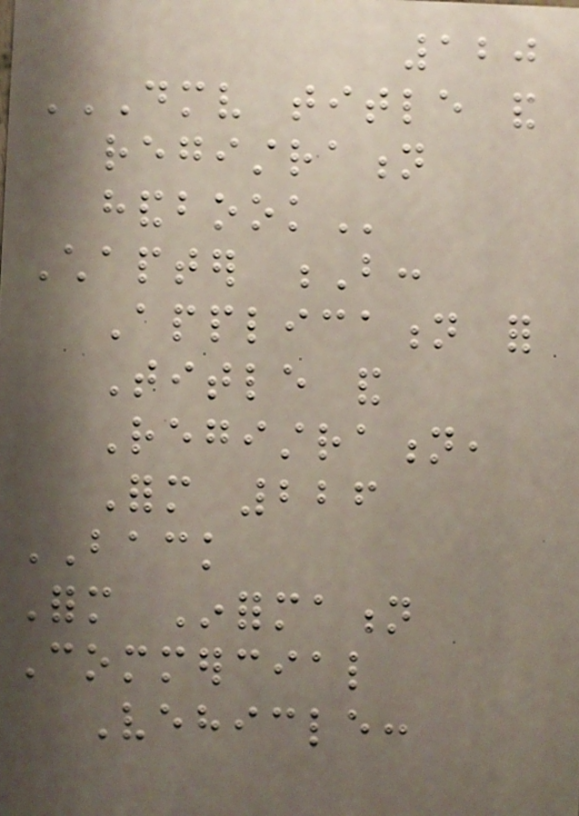120
DMV TITLE AND
REGISTRATION
HANDBOOK
Chapter B:
Application for
Title and
Registration,
Form 226
BACK
Form Information
Commercial
Vehicle:
